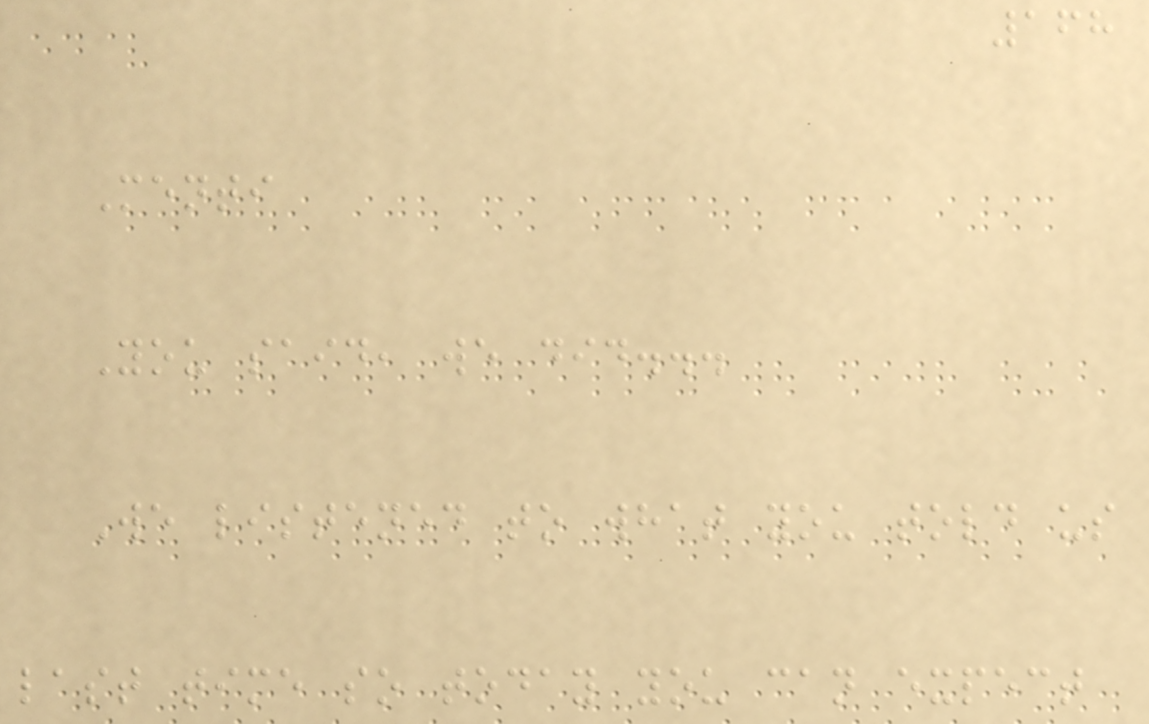168
Menti
You said, we did...
We listened to what you told us
last time so today you can expect
